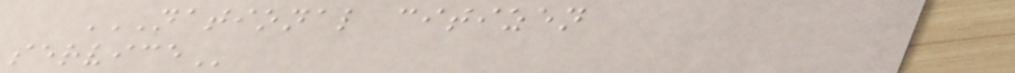NATIONAL CITIZEN
SERVICE
